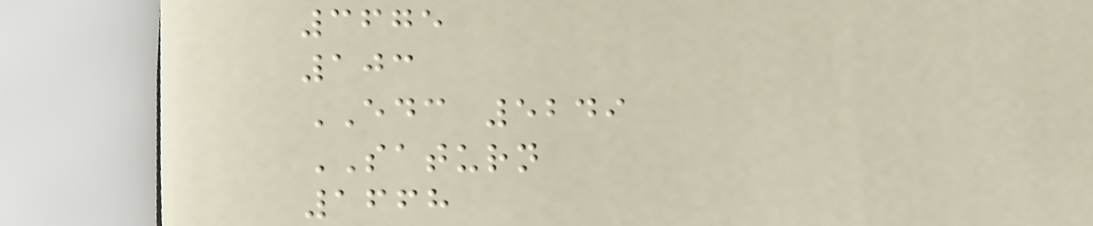3675
103
EDC 5249
SATURN
1668
